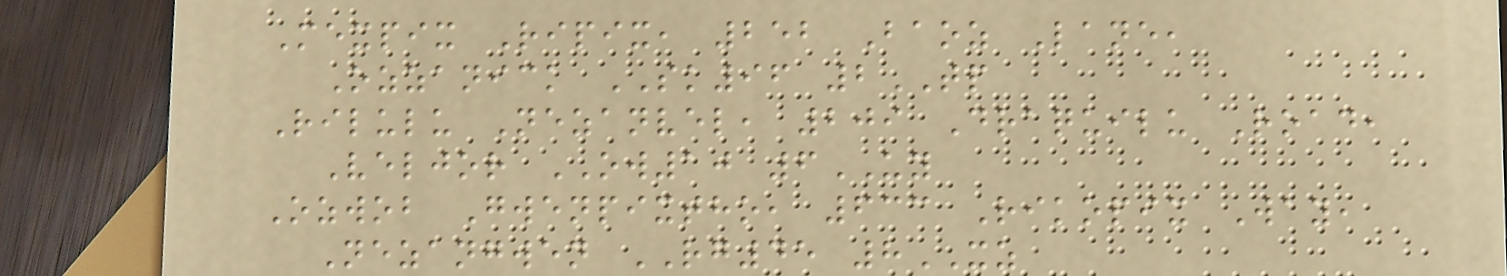Mexpix Ripix, 252 Baoz Lane,
Ozzanick SK96 2TP
Rilulu Nezanvel, 209 Draquilu Road,
Veljor OW10 6UY
Ozwob Gwenpixtho, 633 Rikopix Way,
Nezangwen RG45 8XZ
